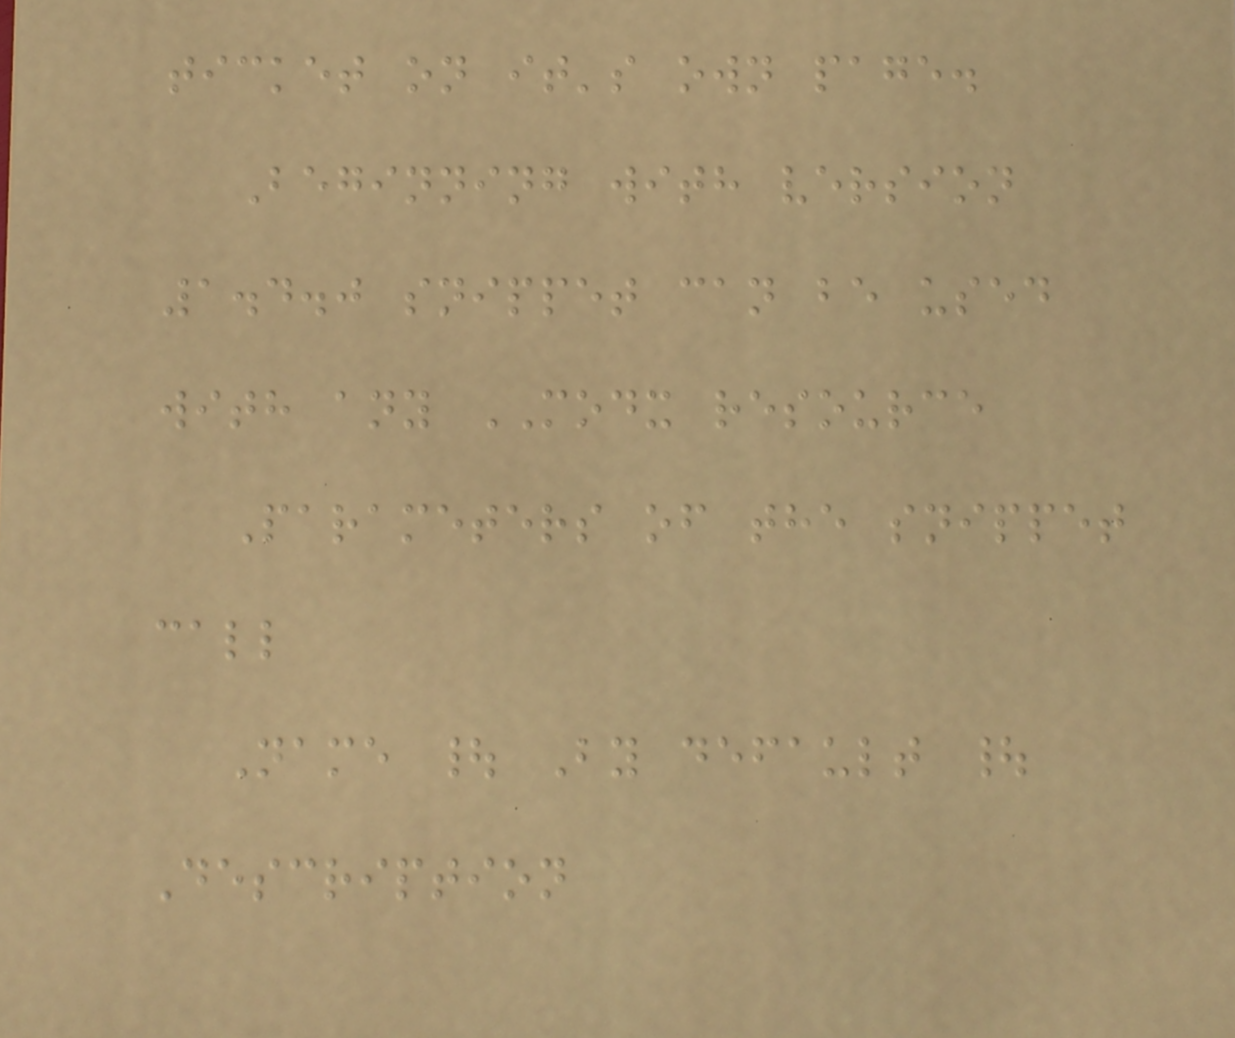ticket on it's own page.
Beginning with version
1.4.0 snippet can be used
with any MODX resource
Parameters of the snippet
call
Name | By default |
Description
